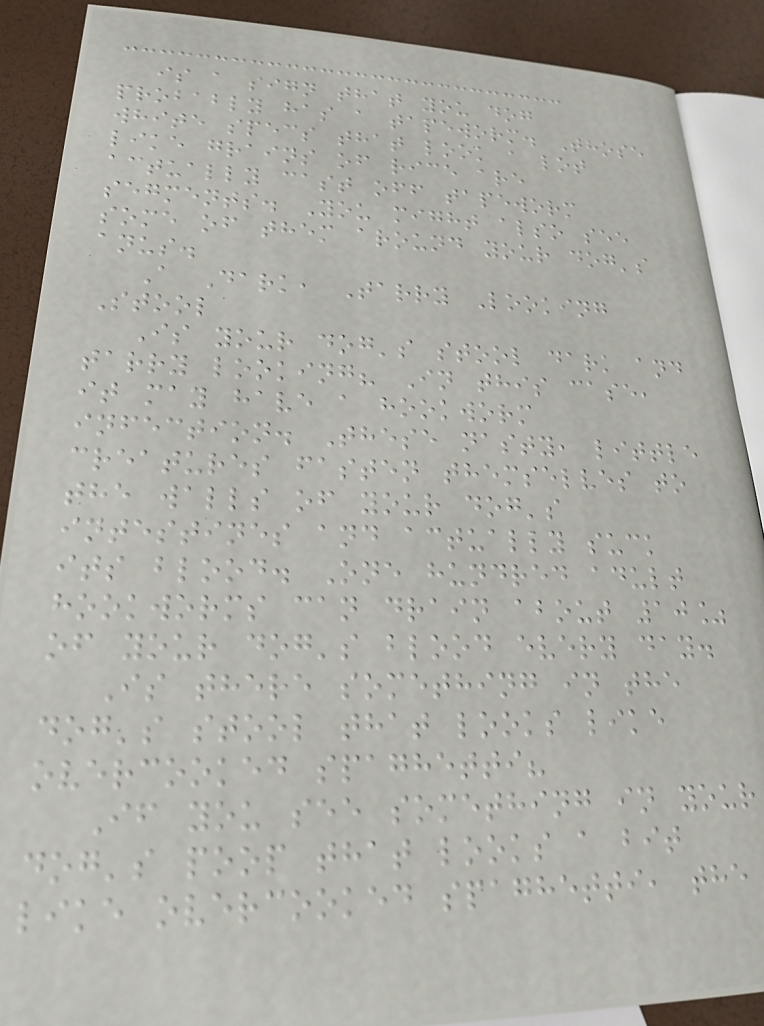is a sign that you dog
probably has a tapeworm. Those
white specs that look a lot
like grains of rice are
actually cast off tapeworm
segments. You might also see
some of them around your dog's
anus.
A Dark, Tarry Looking
Stool
Is your dog's stool dark and
tarry looking? In this case,
it may have a hookworm
infection. These nasty, little
creatures fasten themselves to
the walls of your dog's
intestines and actually suck
its blood. One hundred adult
hookworms can drain about 10%
of your dog's blood every day.
Is there something in the
dog's stool that looks like
overcooked spaghetti?
If you see something in your
dog's poop that looks a bit
like overcooked spaghetti, the
